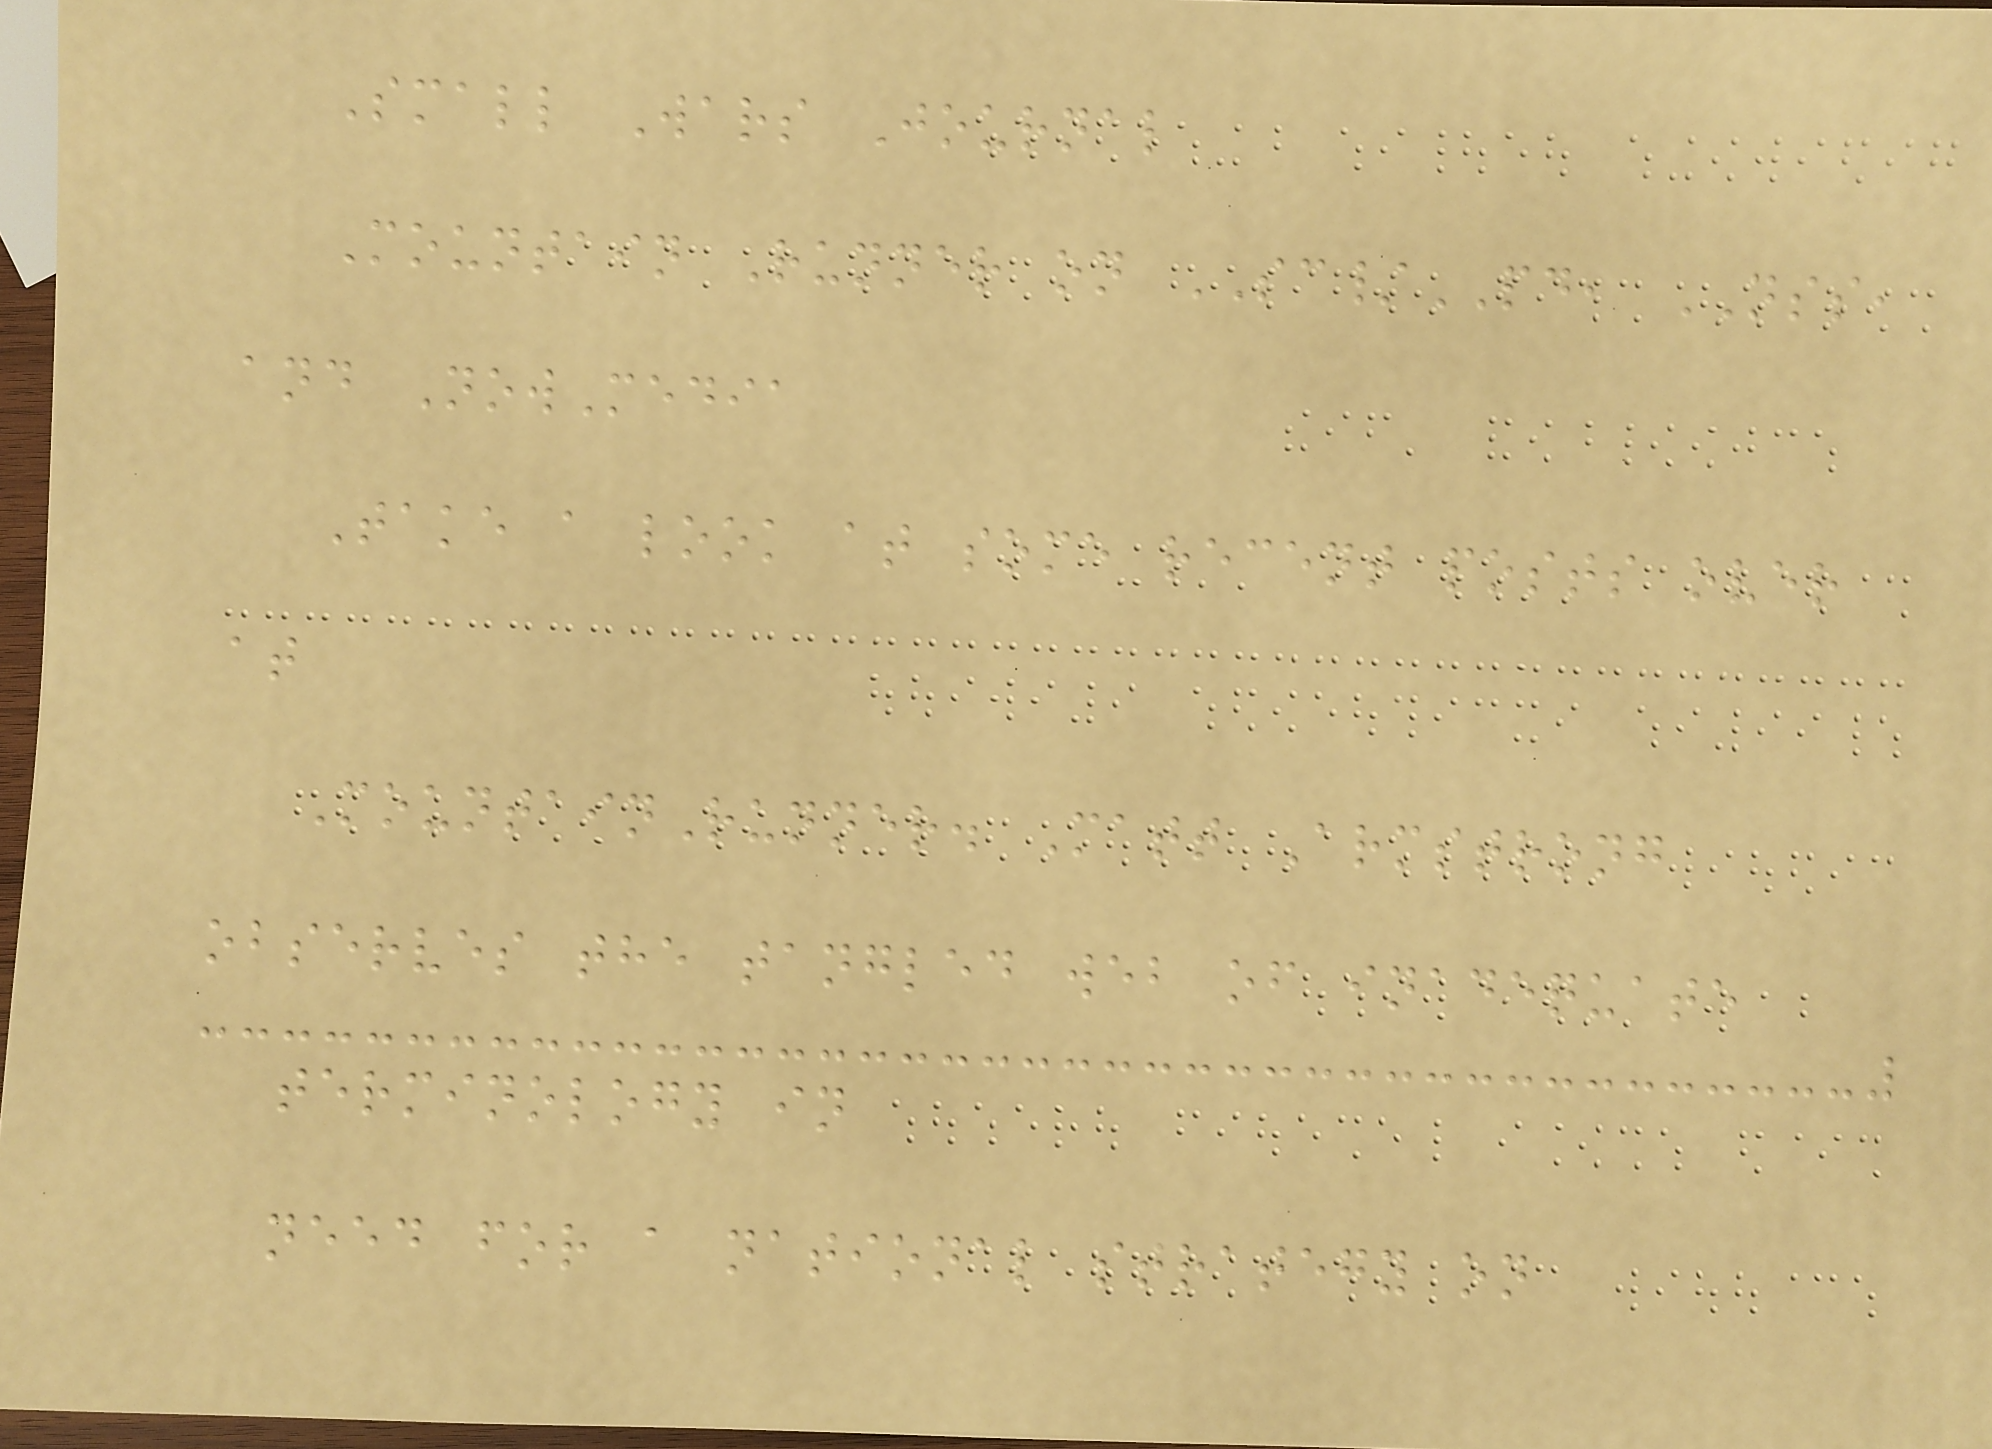Small Wars Journal
Mountain Runner on SC/PD, NSS,
and NowMedia
Take a look at some recent posts over
at
MountainRunner. Matt Armstrong
observes the tangled web of inadequate
terminology in
need for a national strategy on
